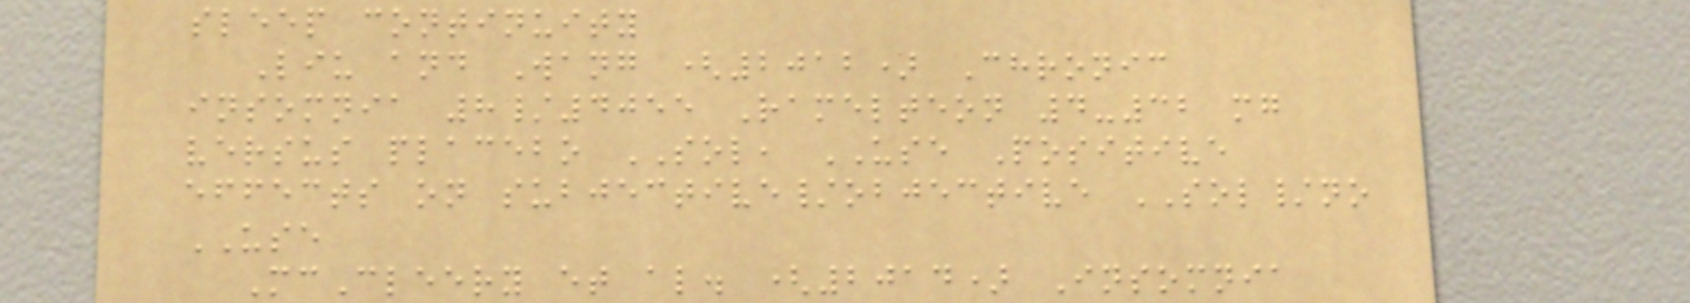sleep continuity
Liu and Wang (2012) Chronic
insomnia 8/4055 Ramelteon 4-32 mg
versus placebo SOL, USE Positive
effects on subjective/objective SOL/no
USE
McCleery et al. (2014) Insomnia
